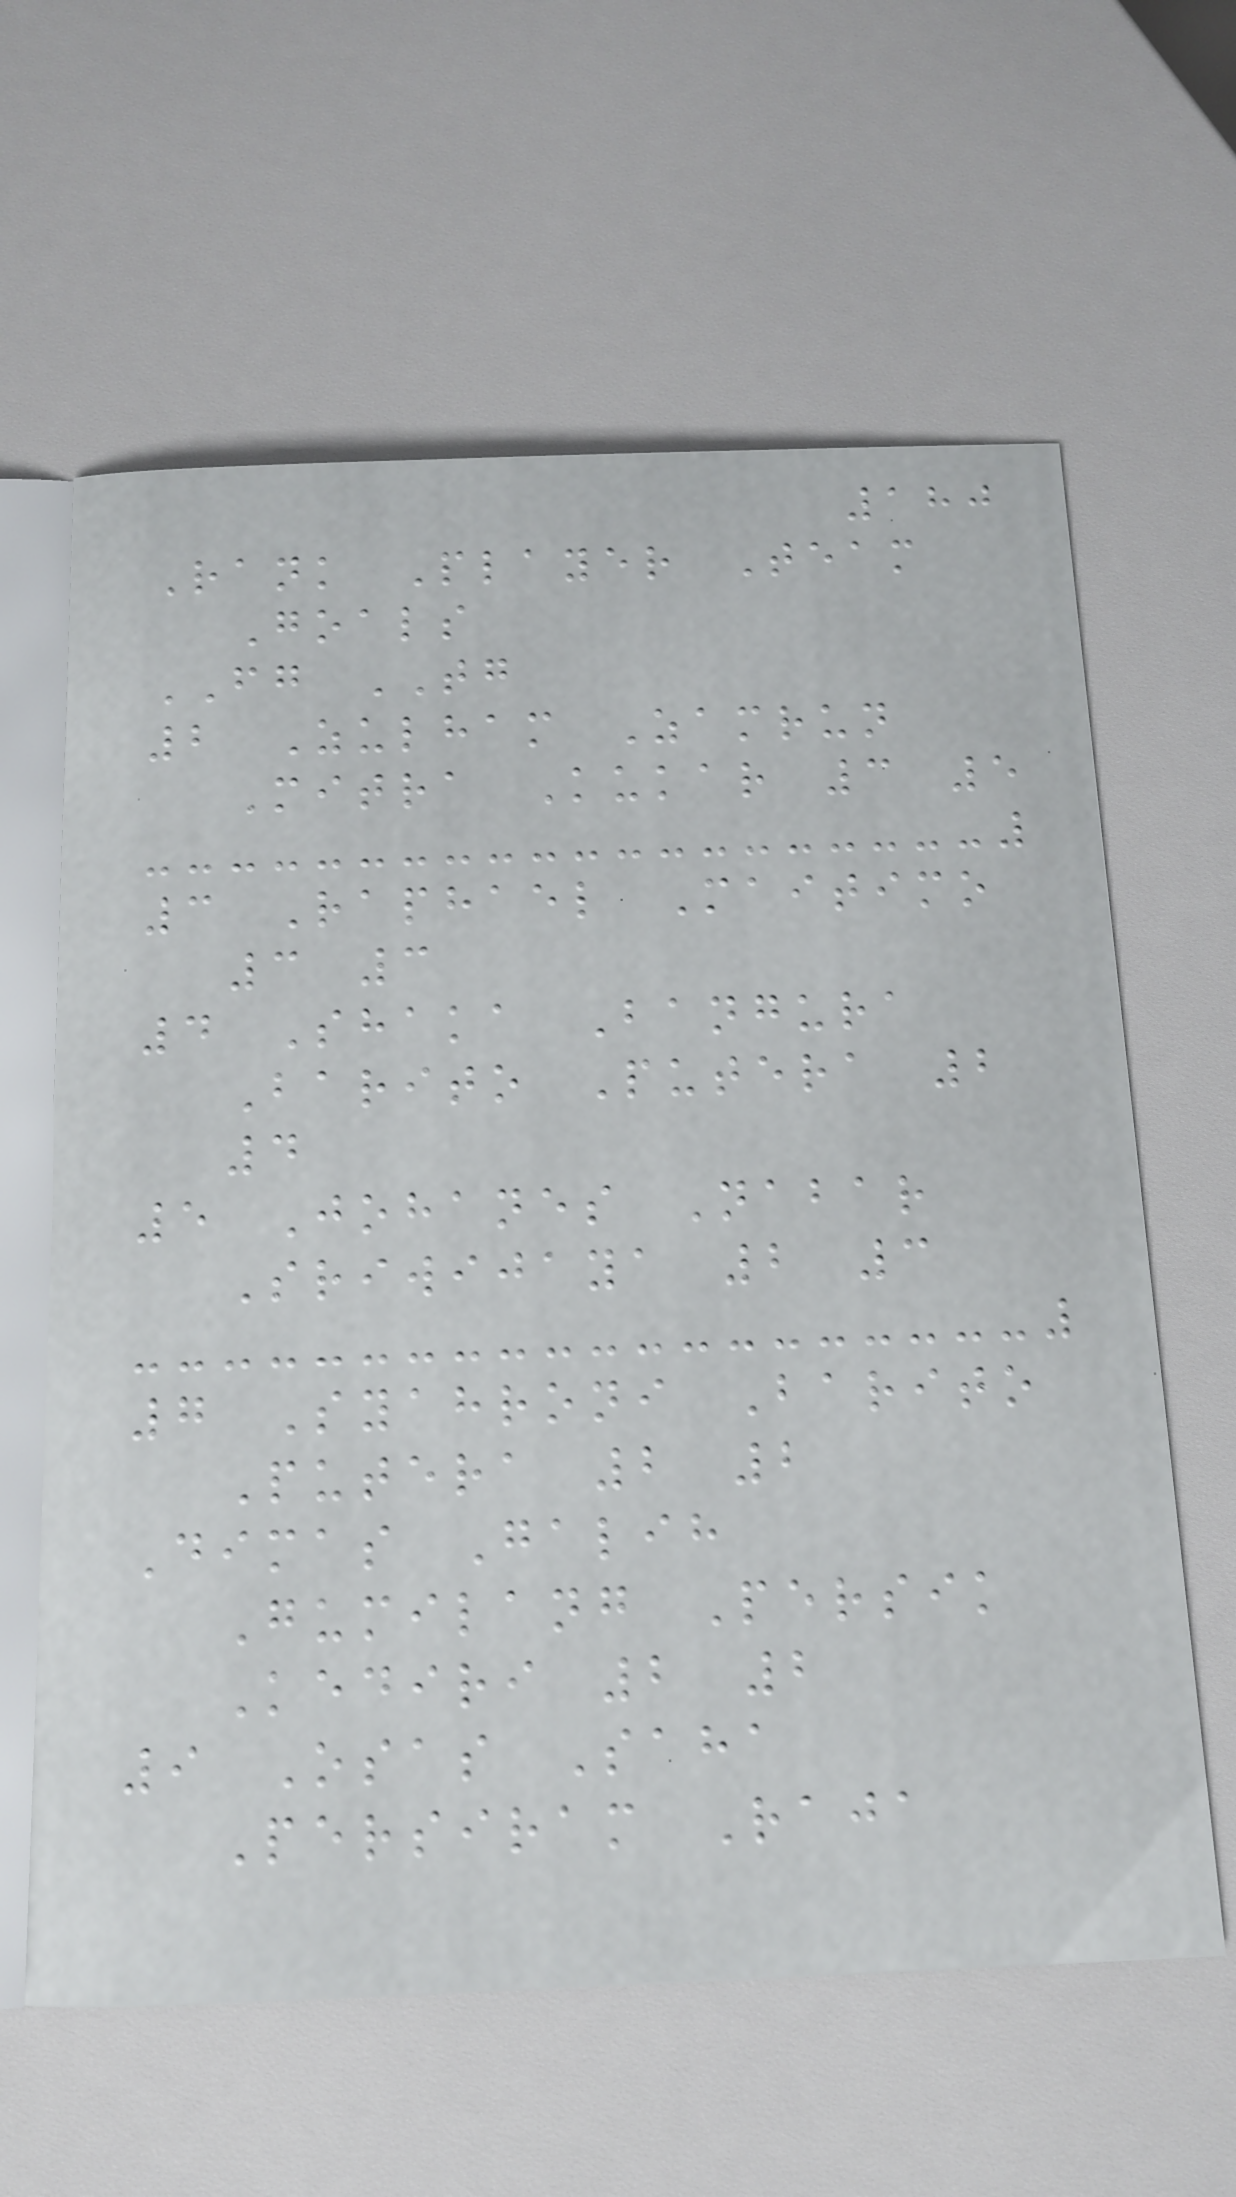180
Rank Player Team
Goals
FG TG
2 Zulham Zamrun
Mitra Kukar 3 5
3 Raphael Maitimo
3 3
4 Shaka Bangura
Barito Putera 2
4
5 Johanes Nabar
Sriwijaya 2 3
7 Syahroni Barito
Putera 2 2
Dimas Galih
Gumilang Persik
Kediri 2 2
9 Osas Saha
Persiram Raja
